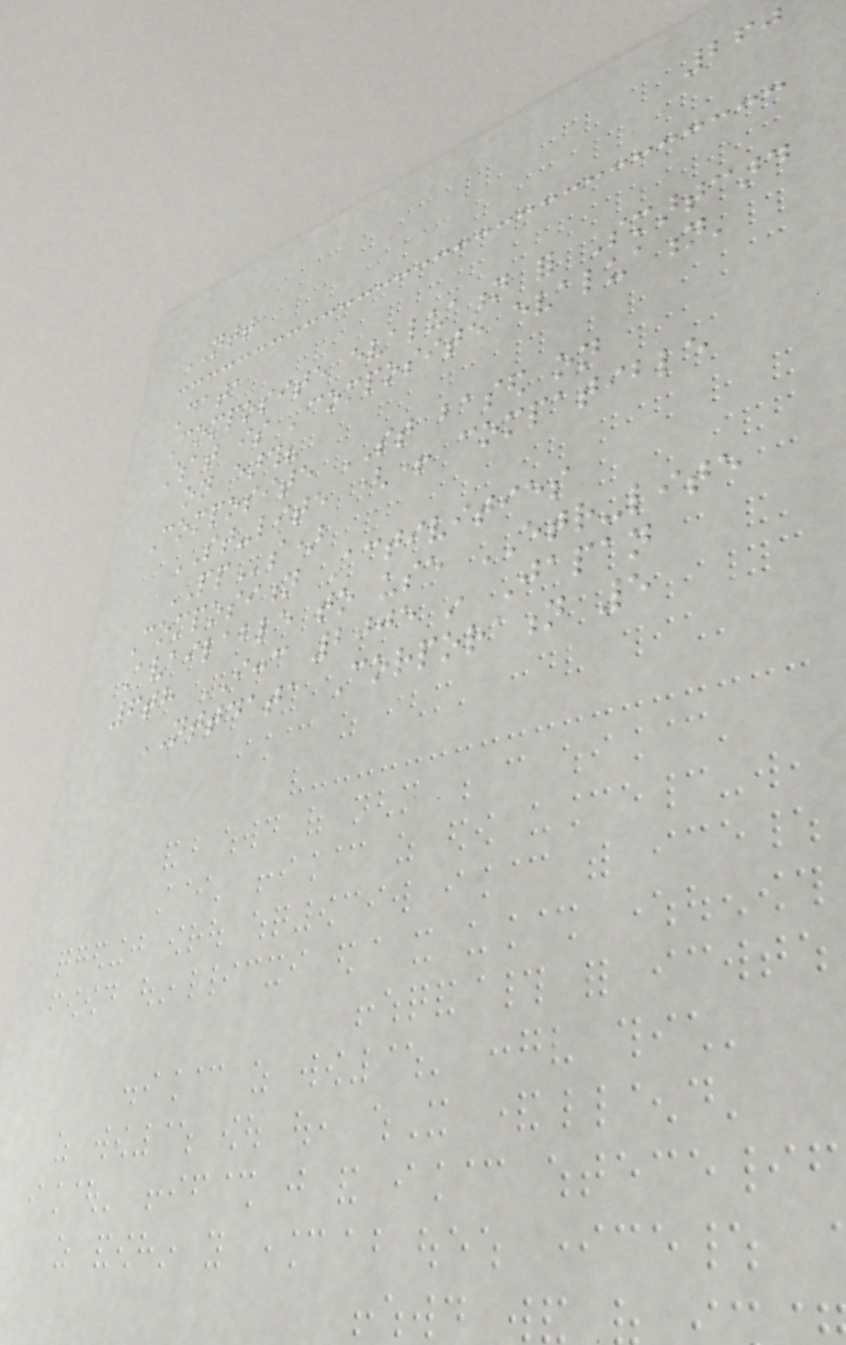260
NTT
Data
Composite evaluation for Smartcard
What is 'composite evaluation'
on earth?
Composite ST based on
ST-lite (+ compatible
PPs)
Composition Activities
Available to use ETR-lite
6th ICCC 2005 in Japan
NTTDATA Corporation 5
